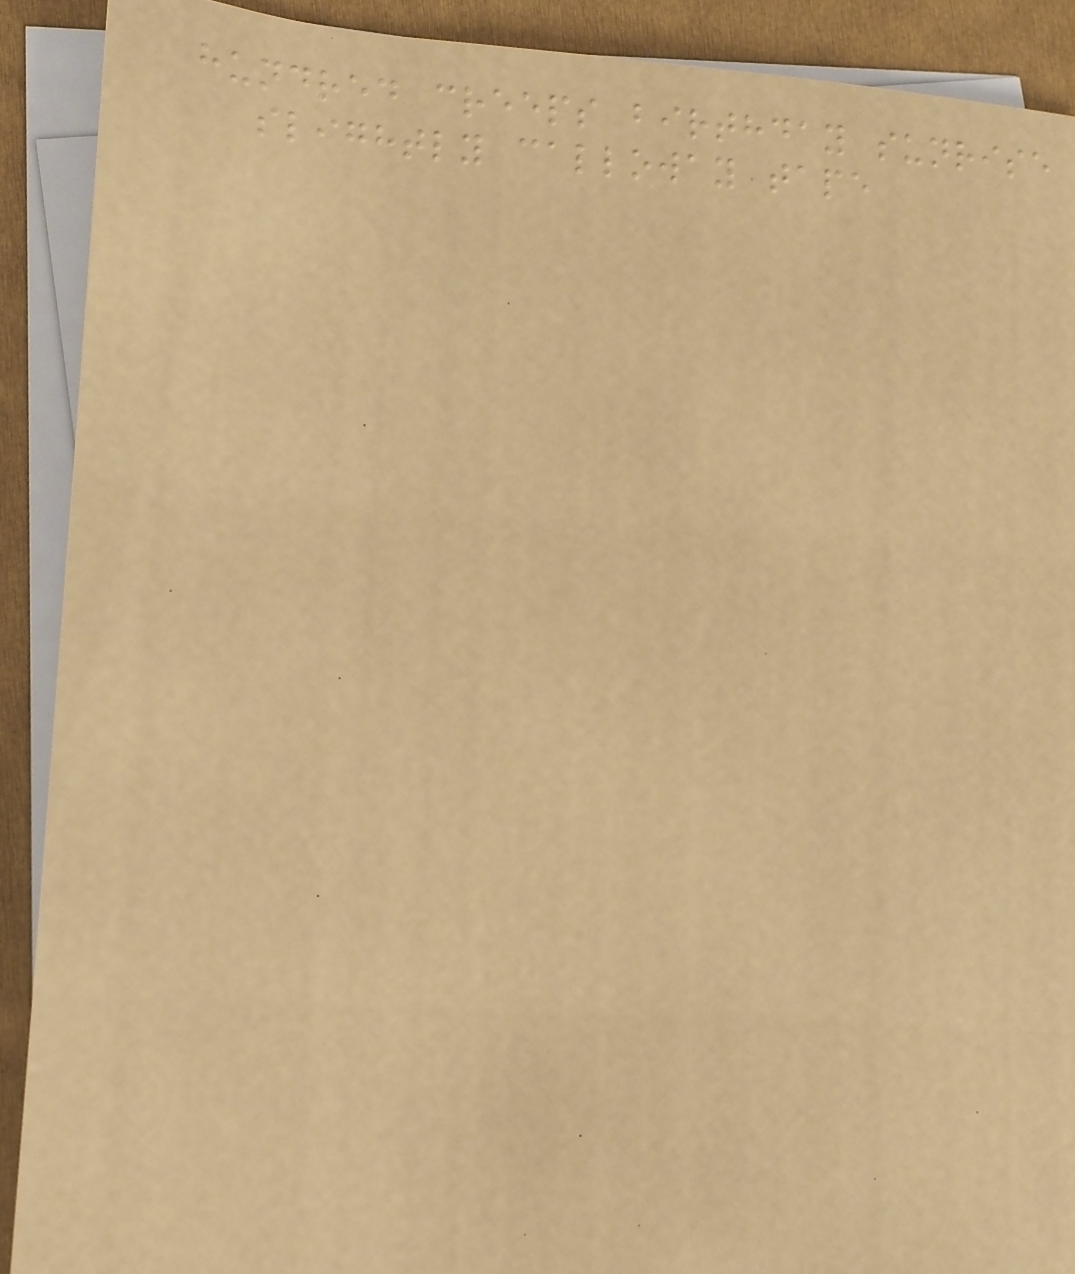hundred creeps birthday sunrise
slightly calloway tape
